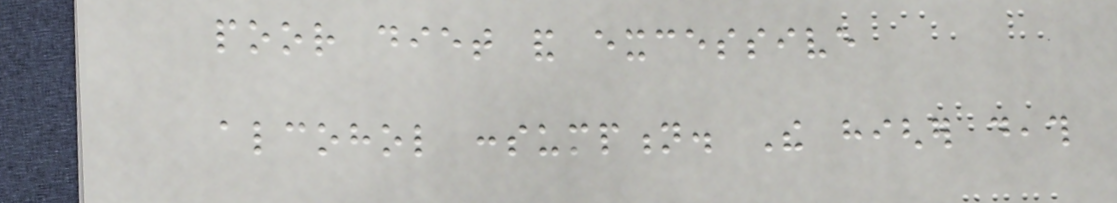poor diet and excessive
alcohol consumption. The higher death
